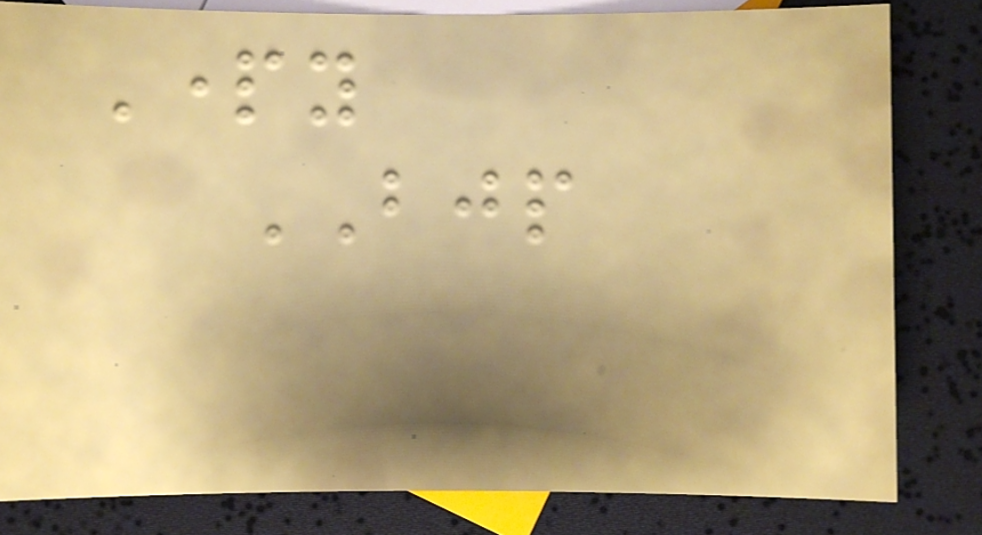Party
BJP
